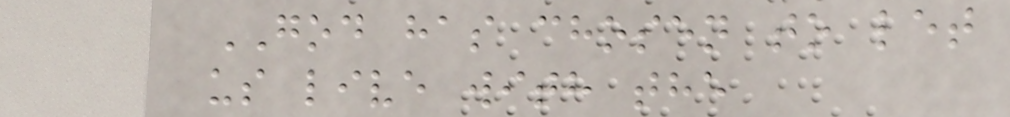GOD has chosen to let
us live with the
